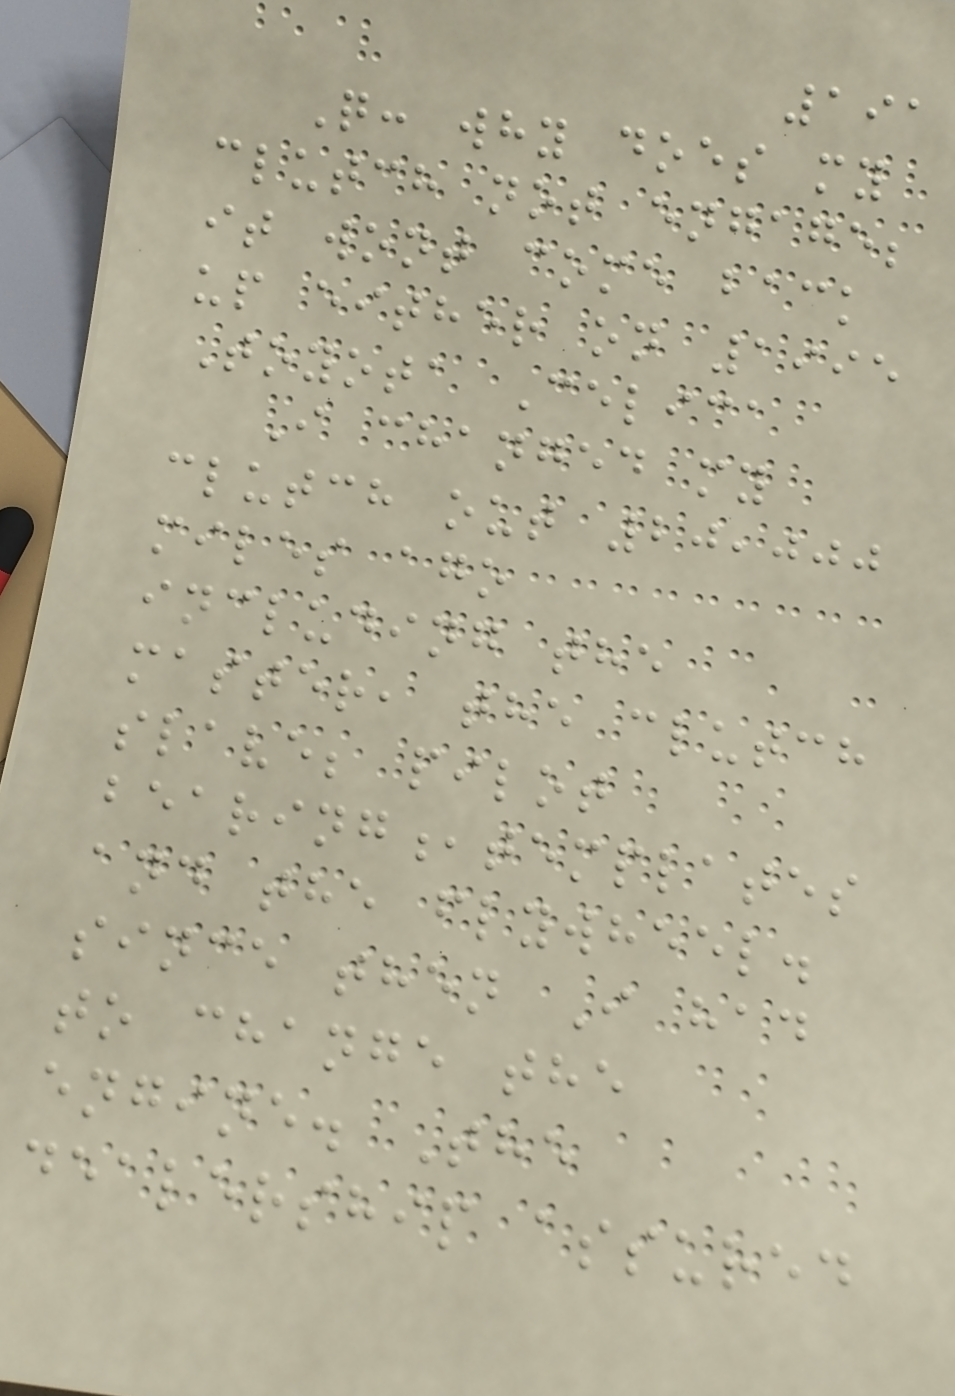191
Q: why does my
clutch not engage;
it wont come back
up either on 1995
Toyota Celica
I changed my
clutch out 20,000
miles ago
including the
master, the clutch
slave; pilot
bearing,templates
and the flywheel.
since then I had
to change the
engine. The
dealership assured
